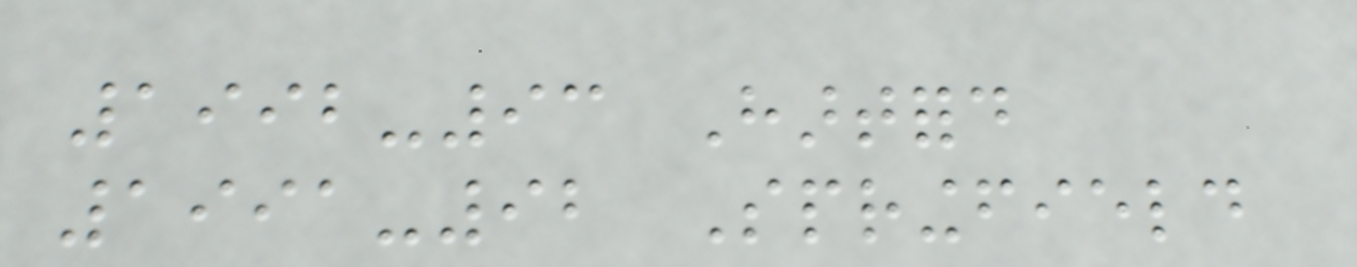1992-93 Hartford
1991-92 Springfield
